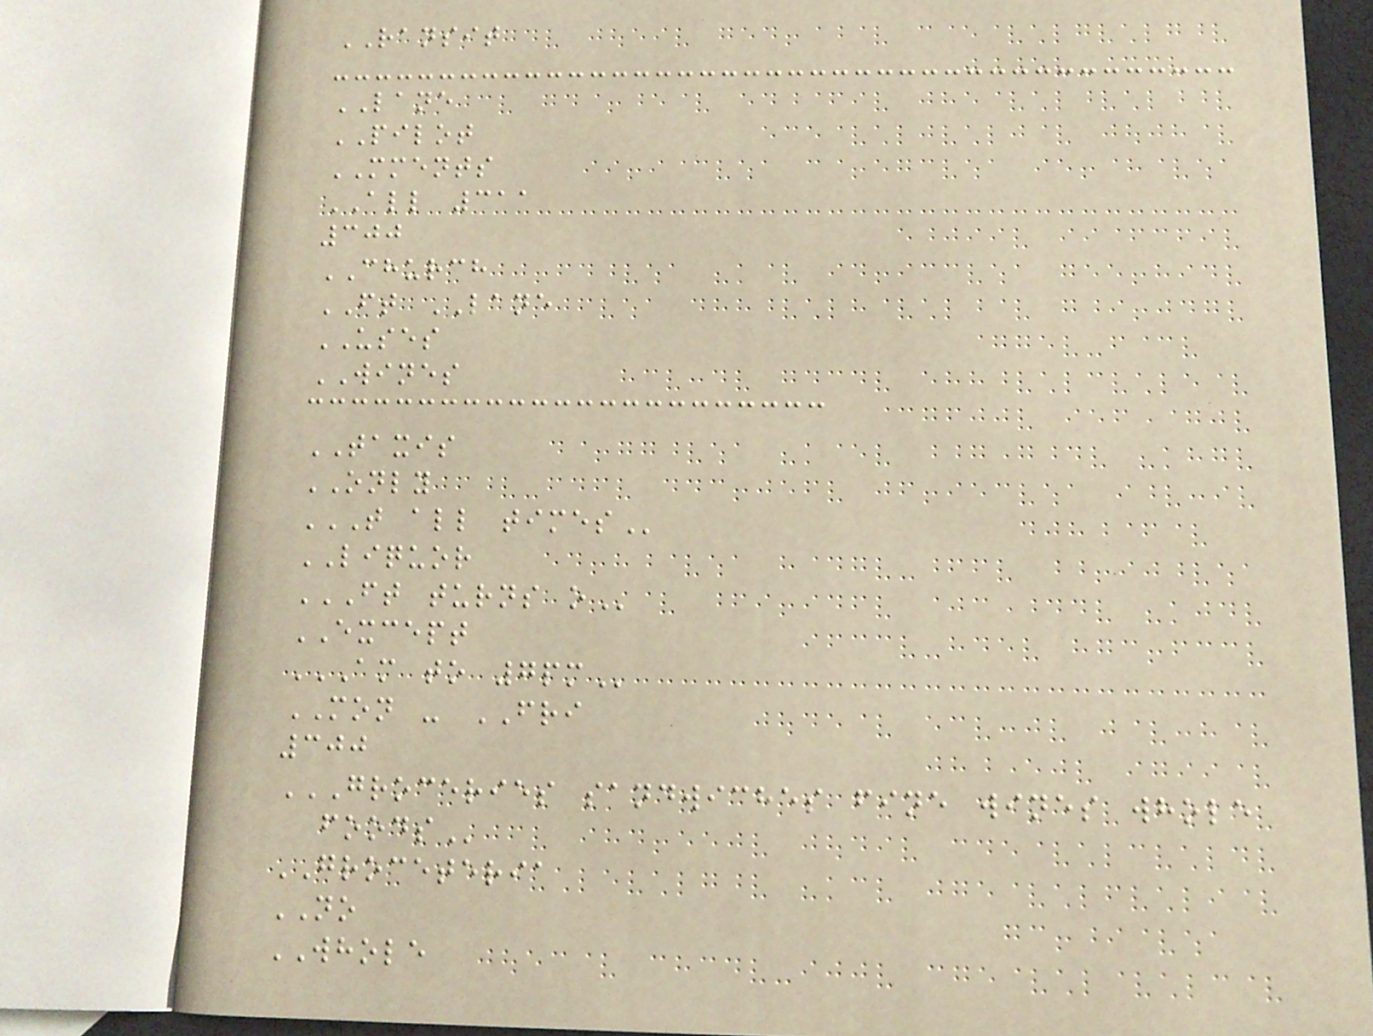RANSIT
LANE
PILOT
MMENTS
ALL 311
300
CHURCH
FT LANE
USES
WINES
TAXIS
ONLY
T ALL TIMES
LIQUOR
FT TURNS O
EXCEPT
AM TO 7PM
MON - FRI
300
GROCERIES SANDWICHES FINE WINES WHOLE
FOODS
GROCETERIA
NO
WHOLE
